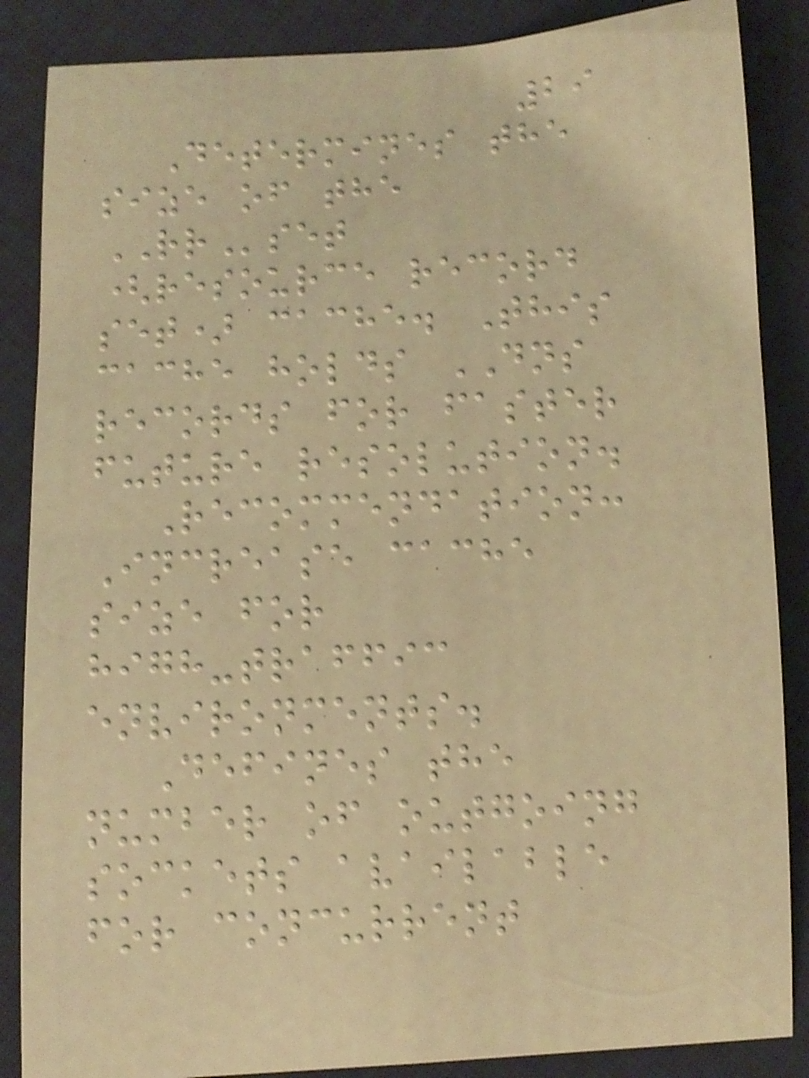29
Determines the
size of the
RRset
(resource record
set) cache. This
cache holds DNS
records for faster
future resolution.
Recommendation:
Increase cache
size for
high-traffic
environments.
Defines the
number of outgoing
sockets available
for concurrent
